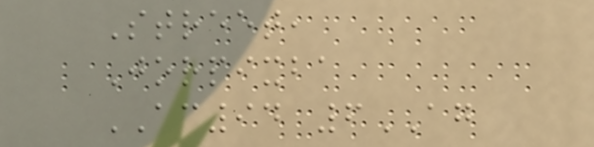Street,
Jorpixba
AC94 6AG
